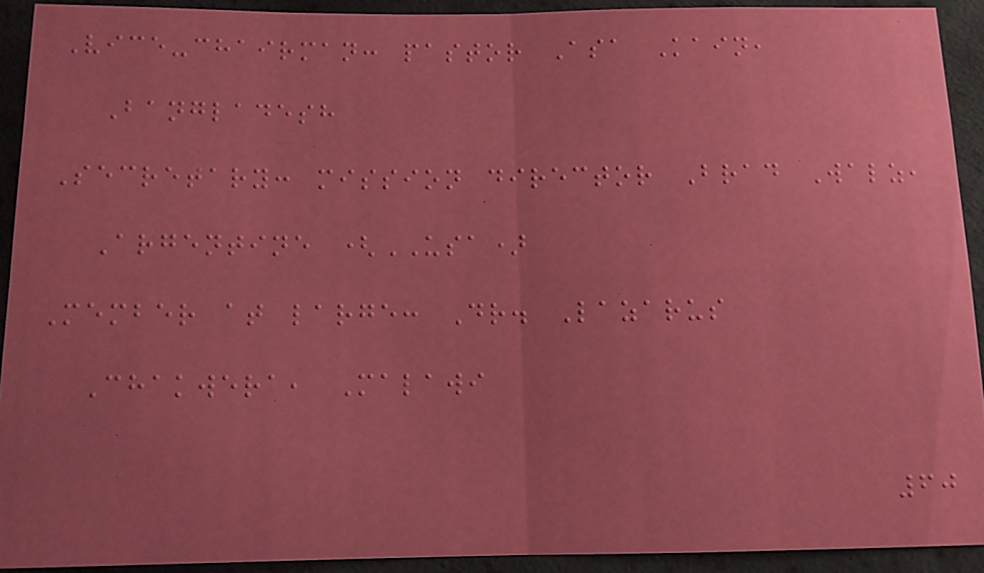Vice-chairman: pastor Asa Kain,
Bangladesh
Secretary: mission director Brad Walz,
Argentine (USA)
Member at large: Dr. Lazarus
Chakwera, Malawi
60
